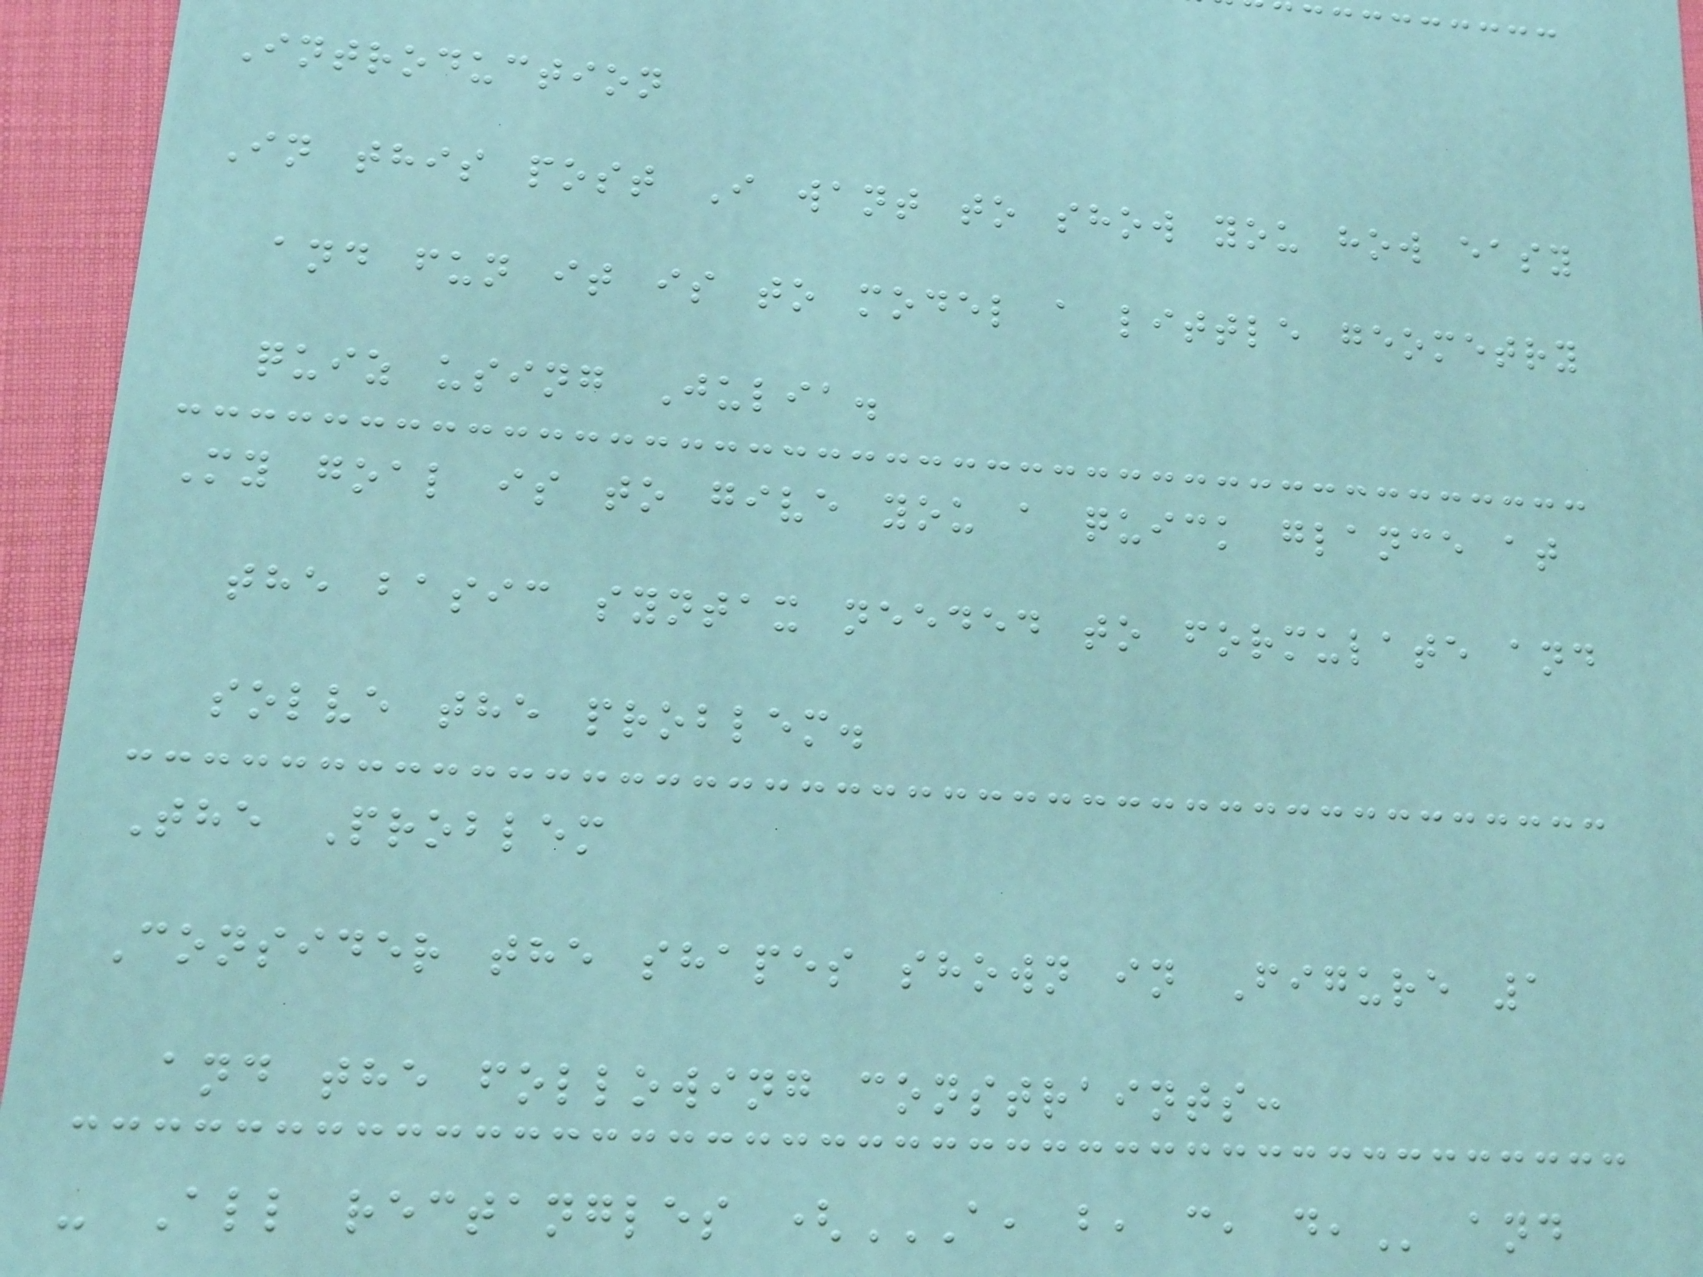Introduction
In this post I want to show you how easy
and fun it is to model a little geometry
quiz using Julia.
My goal is to give you a quick glance at
the basic syntax needed to formulate and
solve the problem.
The Problem
Consider the shapes shown in Figure 1
and the following constraints:
- All rectangles (A, B, C, D, and
